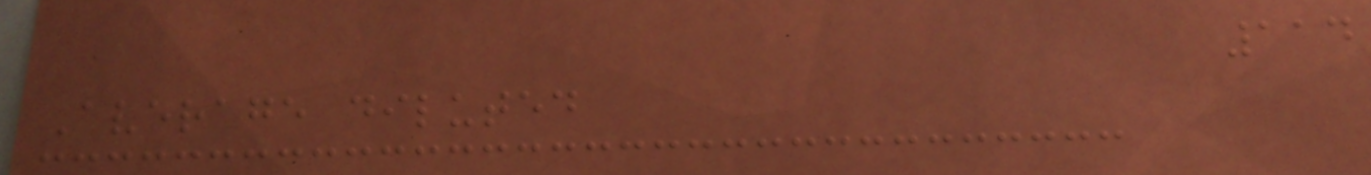114
Average diluted
